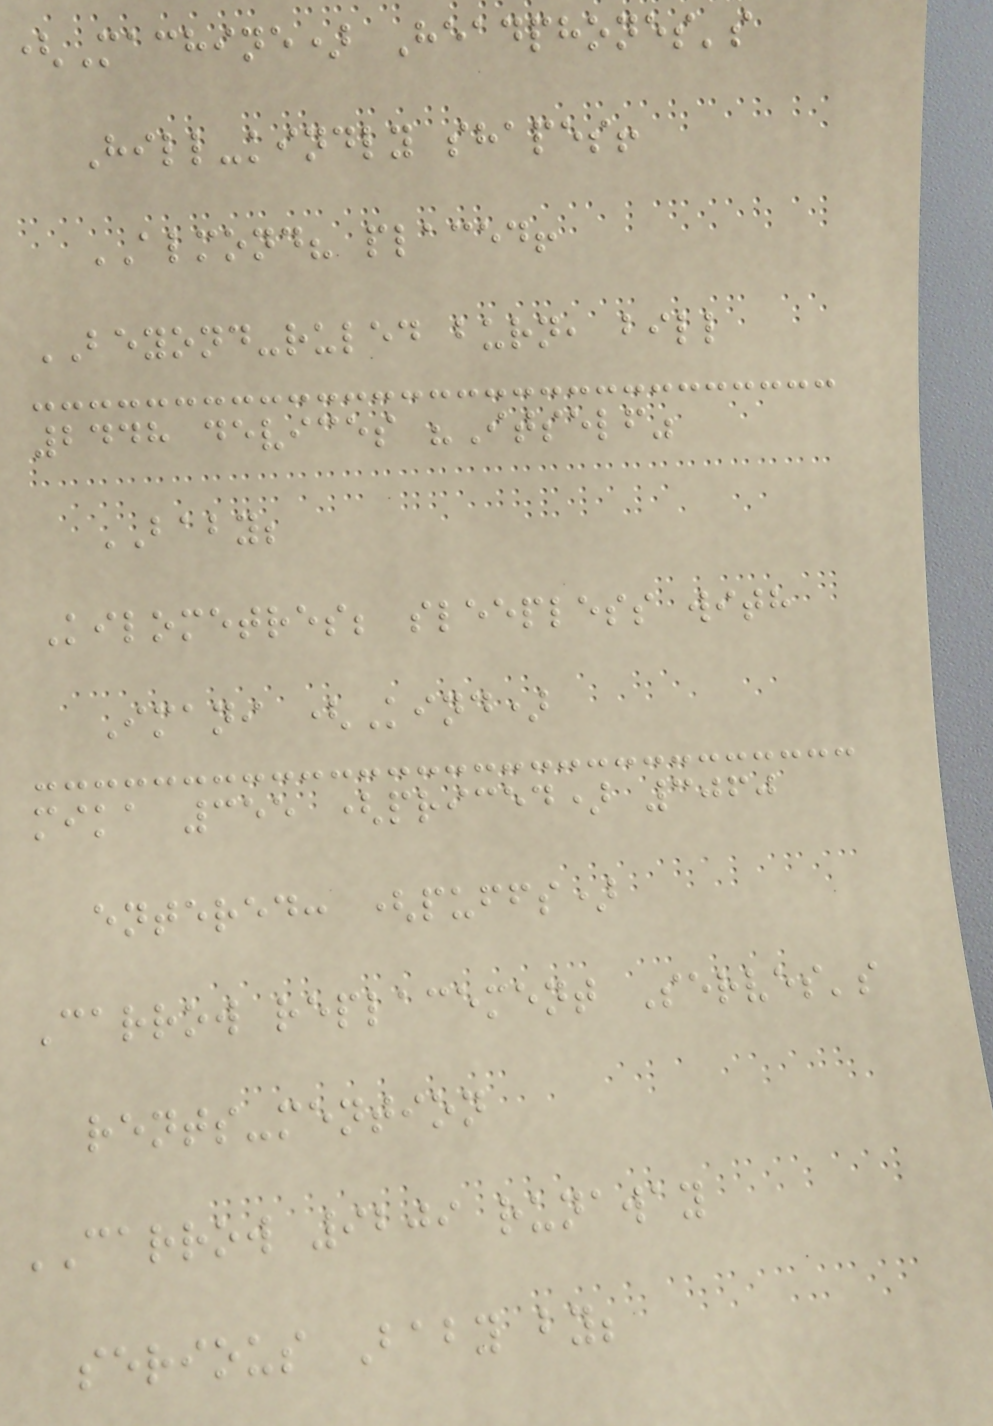(Machine) Headphones's
Hill-kindly shapes!
ALMOND? placed!
BEYOND-ruled burn, bill
2448 devices "Itself"
BABY;
Kilometres; sleepless with
Imani (Kind)
mika 355 (priced) 3060
entered: (puffs)
Carrow replacement Serves's
rents-mention
CARROW 9209 runaway
serious Baby by;
